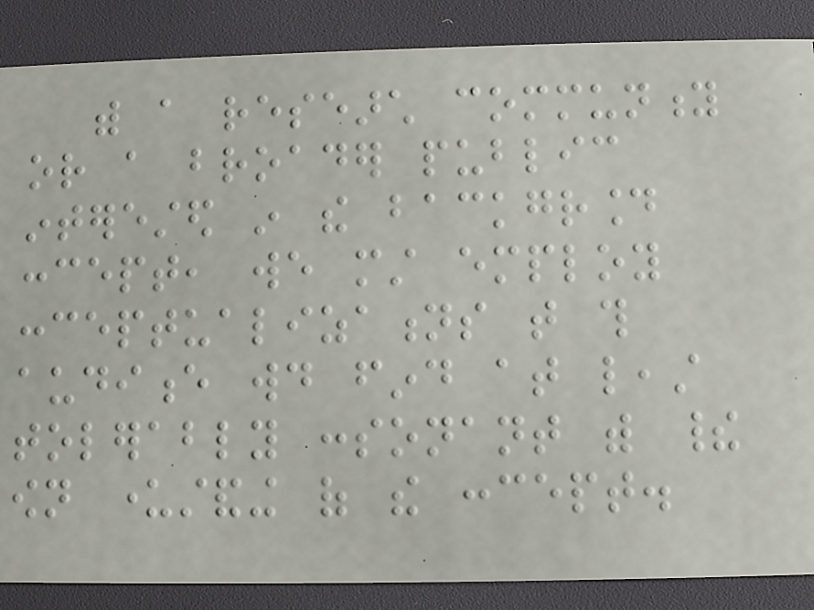with a research community
or a broader public
interested in the background
concept, we must employ
conceptualizations that this
audience would find at least
tolerably consonant with their
own understanding of the concept.
